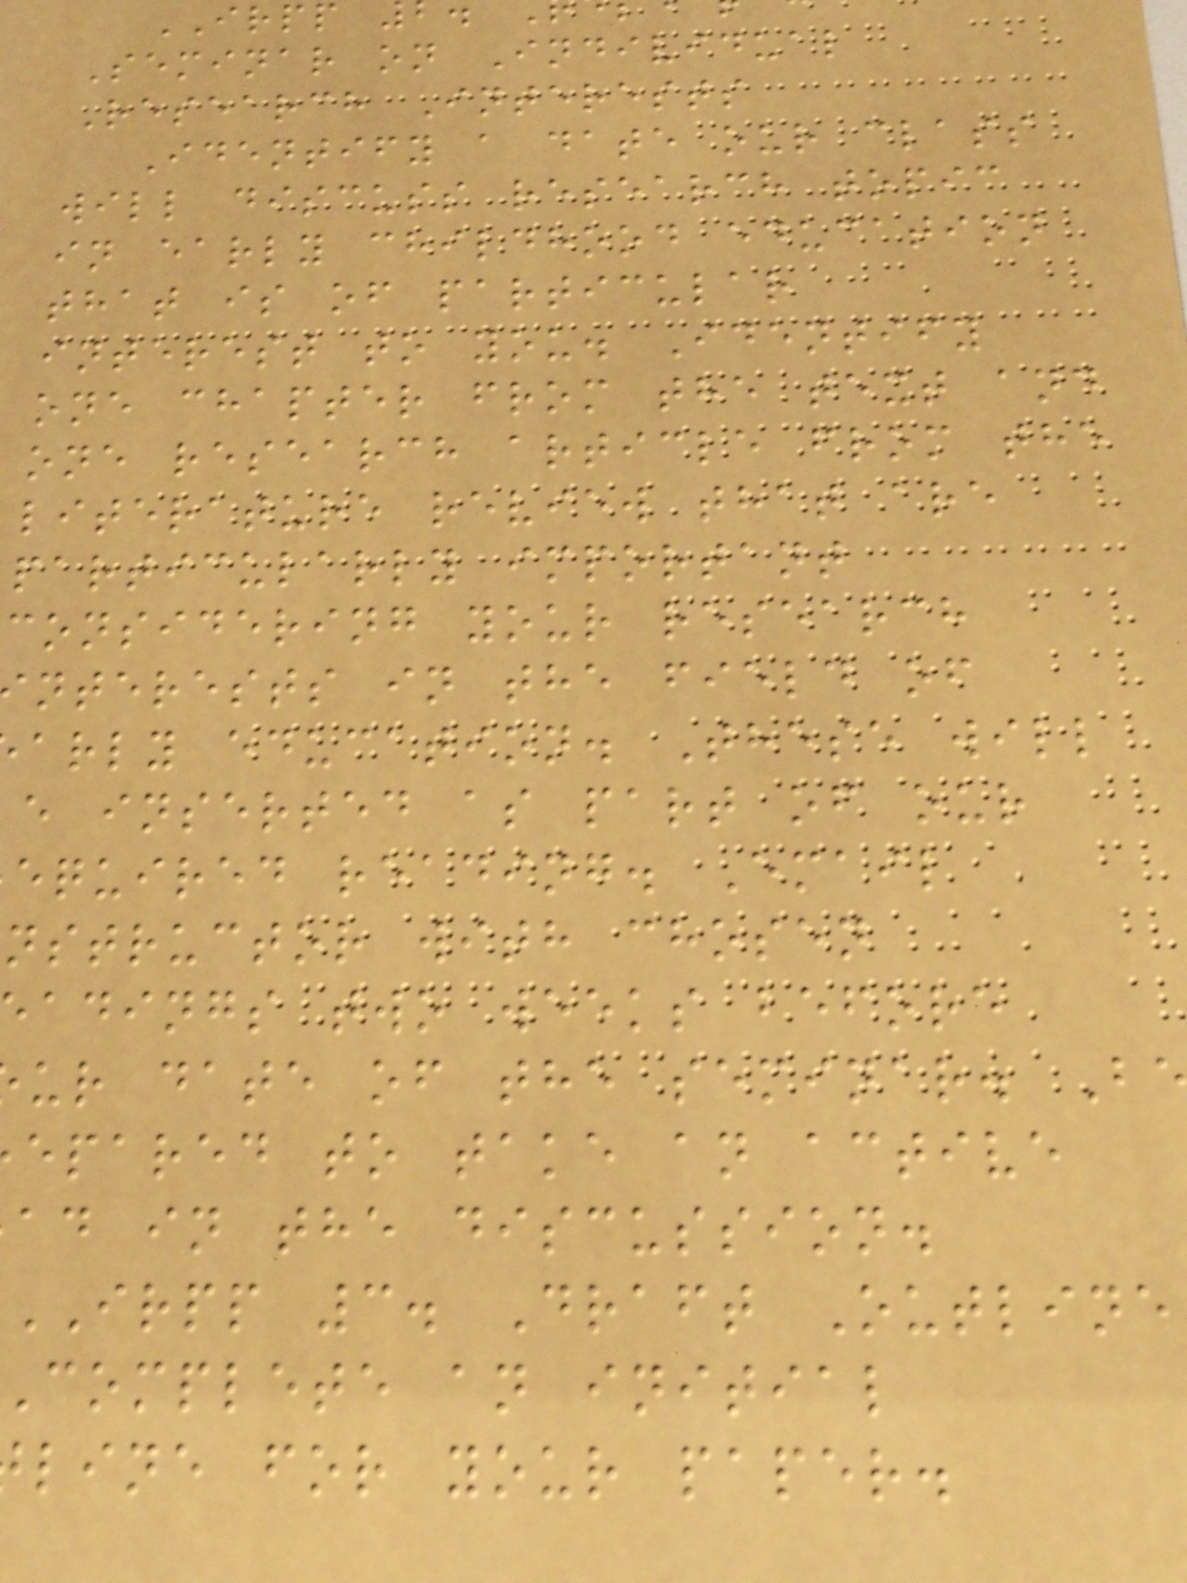IRPP
Seminar on Individual
Research Interests
Identify a date our class
will discuss research topic
in early childhood education
that is of particular
interest to you. Identify
one chapter from the text and
one research article from the
literature review that are
particularly important
considering your research
nterests in the field of
arly education. These will
e inserted as part of our
equired reading. Email
nstructor with chosen
adings two weeks before
ur date of the seminar. B
epared to take an active
ad in the discussion.
IRPP 3. Draft Outline
complete an initial
line for your paper.
